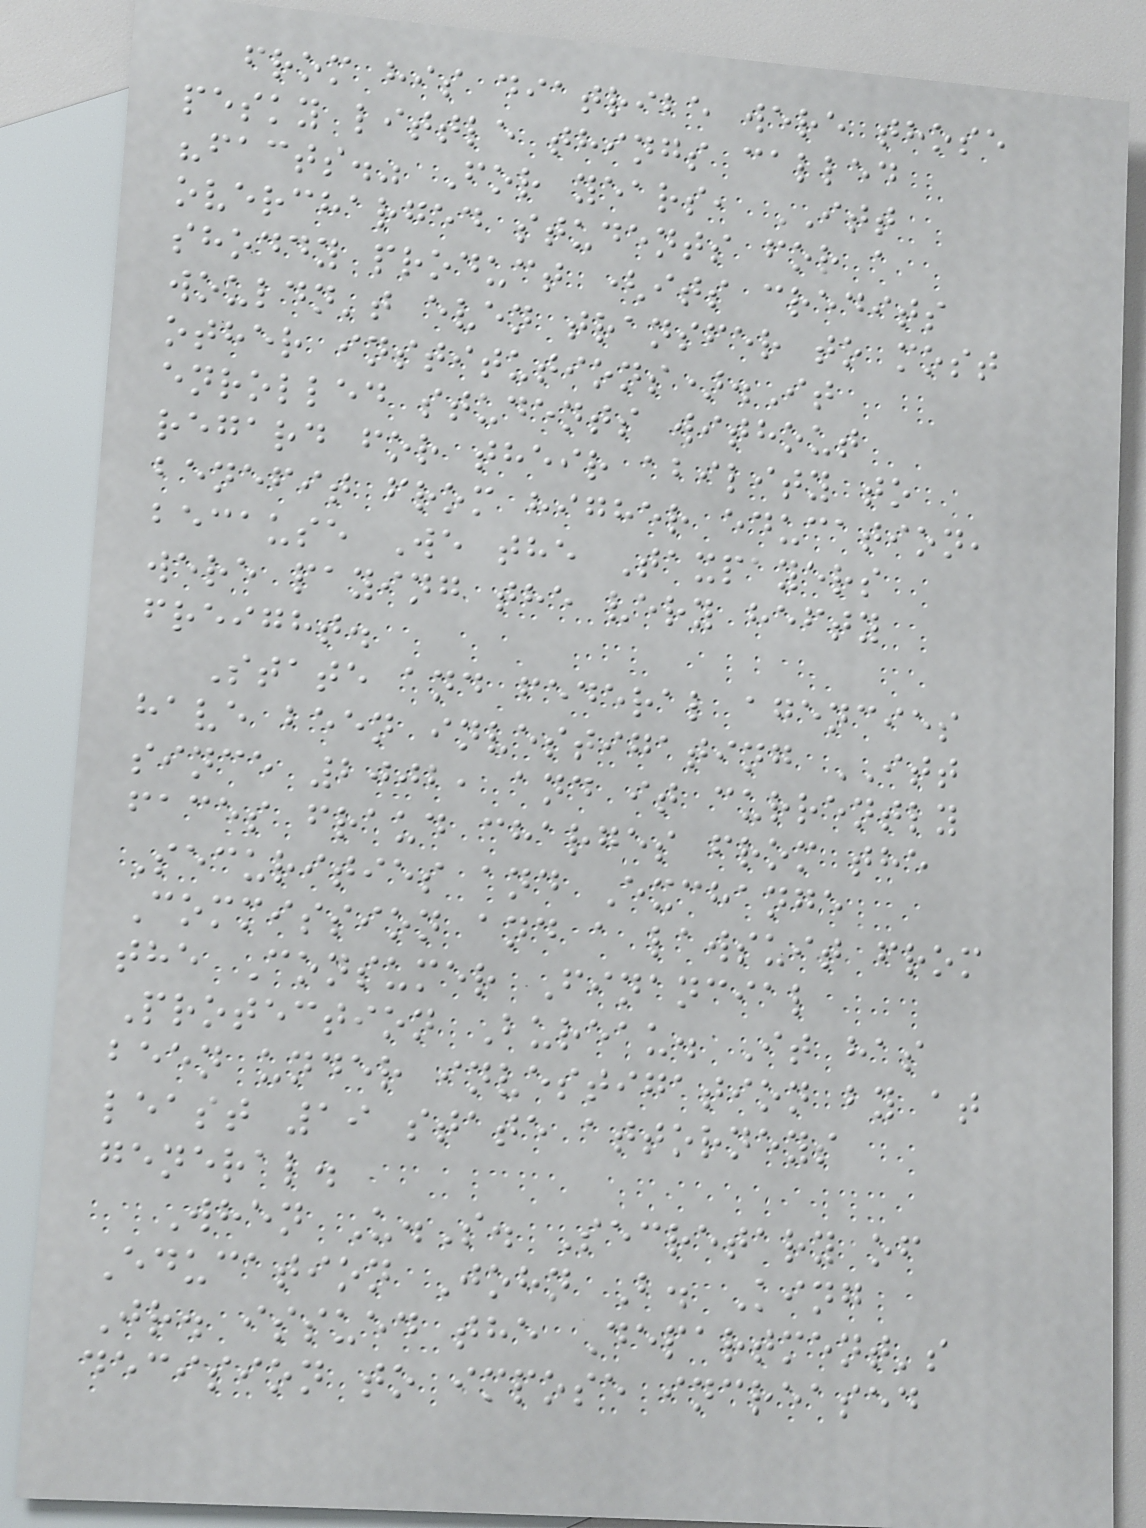from his diatribe were those
pesky little things called
"facts." For years, ITT
overcharged students for a
shoddy product (its credits
wouldn't even transfer to most
other institutions).It
enrolled students without
regard for their ability to
benefit from higher education,
because We the Taxpayers
were paying the very hefty
freight.
State and federal agencies
have been investigating ITT
since 2002, and it currently
faces fraud charges from the
Securities and Exchange
Commission and a lawsuit from
the Consumer Financial
Protection Bureau. It has
been under investigation by at
least 19 state attorneys
general.
When U.S. Secretary of
Education John B. King
Jr. issued the Department's
decision to impose increased
